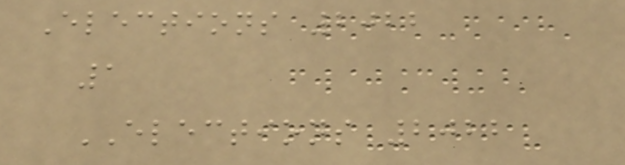Elections 2022
1
ELECTIONS 2022
